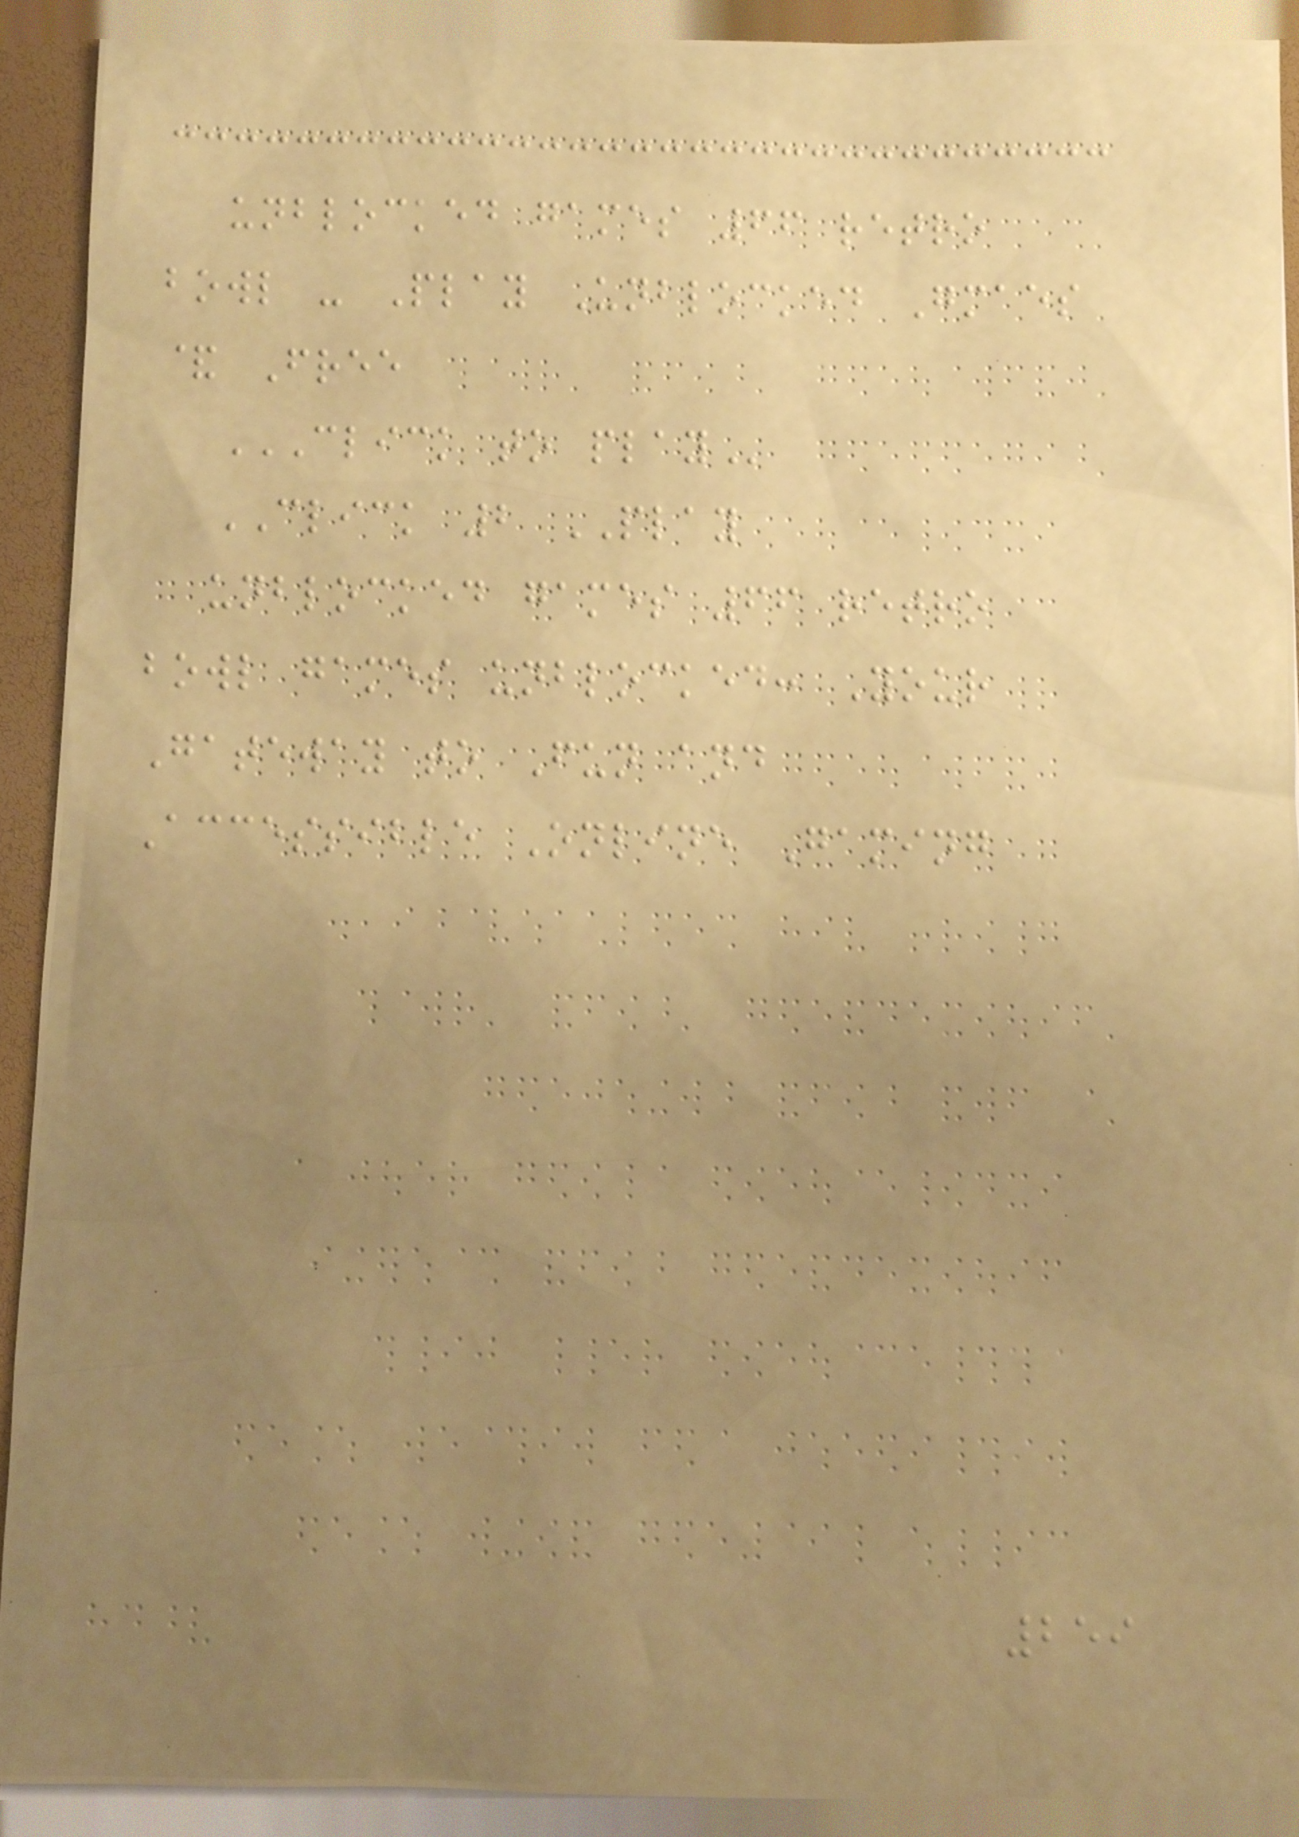unblocked games 66 retro
bowl - Play Unblocked Gmaes
& Free
CLICK TO PLAY
CLICK 2 PLAY
unblocked games 66 retro
bowl games unblocked: Your
Gateway to Fun and
Accessible Online Gaming
259
